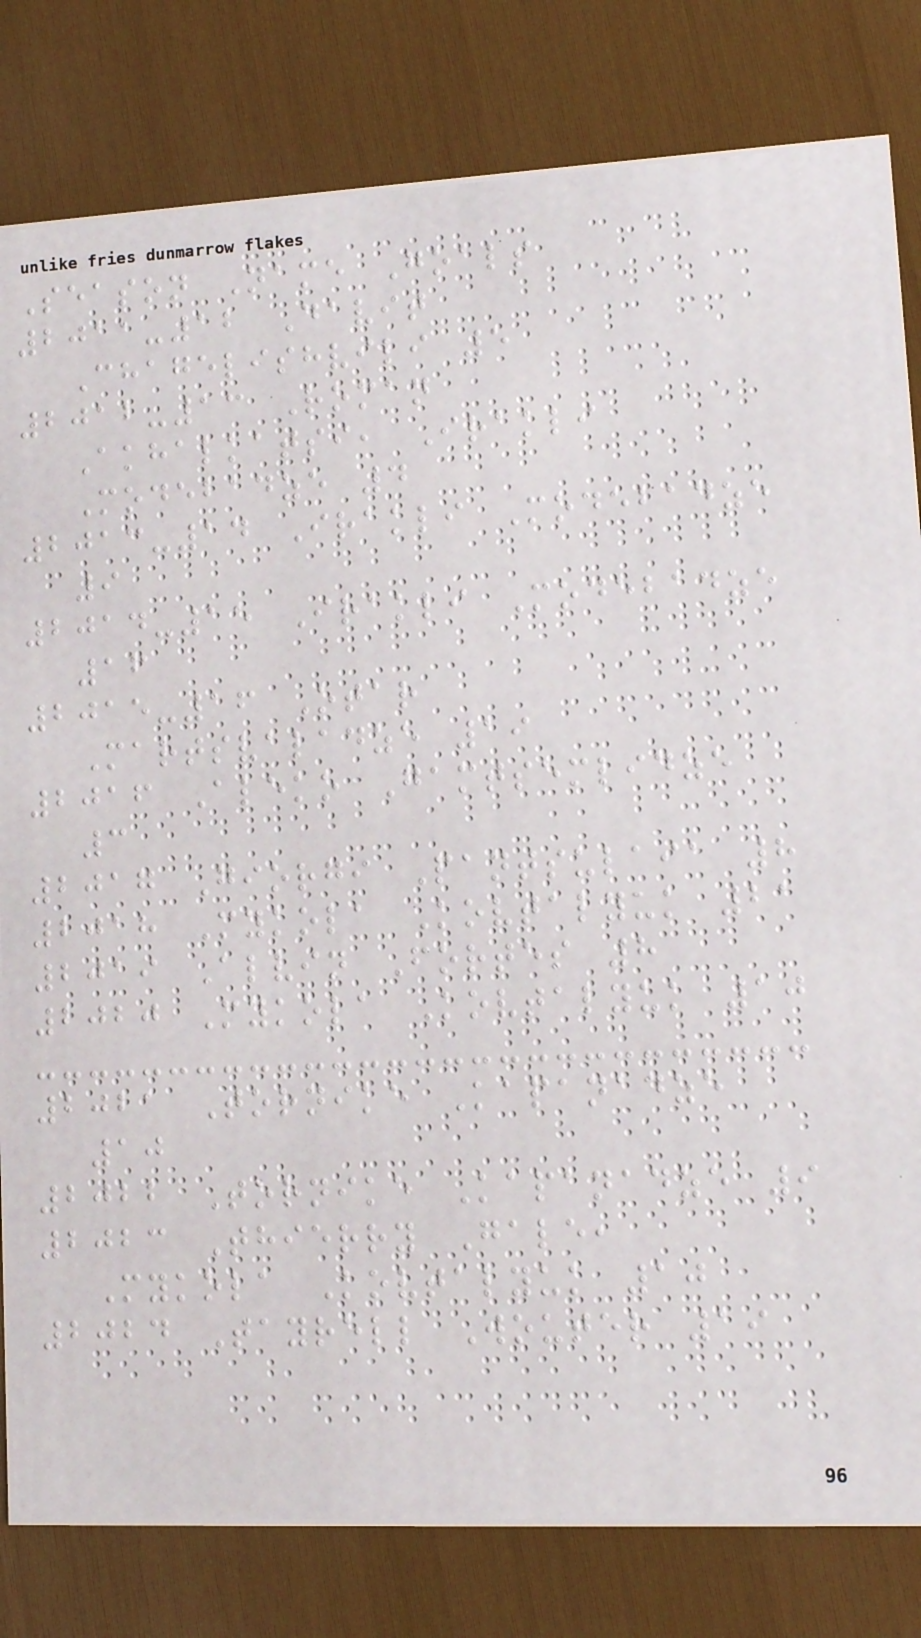Season Name Goals
2011-12 Davit
Chagelishvili 5
2012-13 Roman
Akhalkatsi, Irakli
Modebadze 4
2013-14 Irakli Modebadze
9
2014-15 Irakli Modebadze
16
2015-16 Otar
Martsvaladze 19
2016 Aleko Gamtsemlidze
3
2017 Giorgi Pantsulaia 8
2018 Mykola Kovtalyuk 21
2019 Alvin Fortes 8
2020 Mykola Kovtalyuk 10
2021 Tornike Kapanadze
10
2022 Tornike Kapanadze 9
2023 Thierry Gale,
Mykola Kovtalyuk 10
2024 Tayrell Wouter 19
